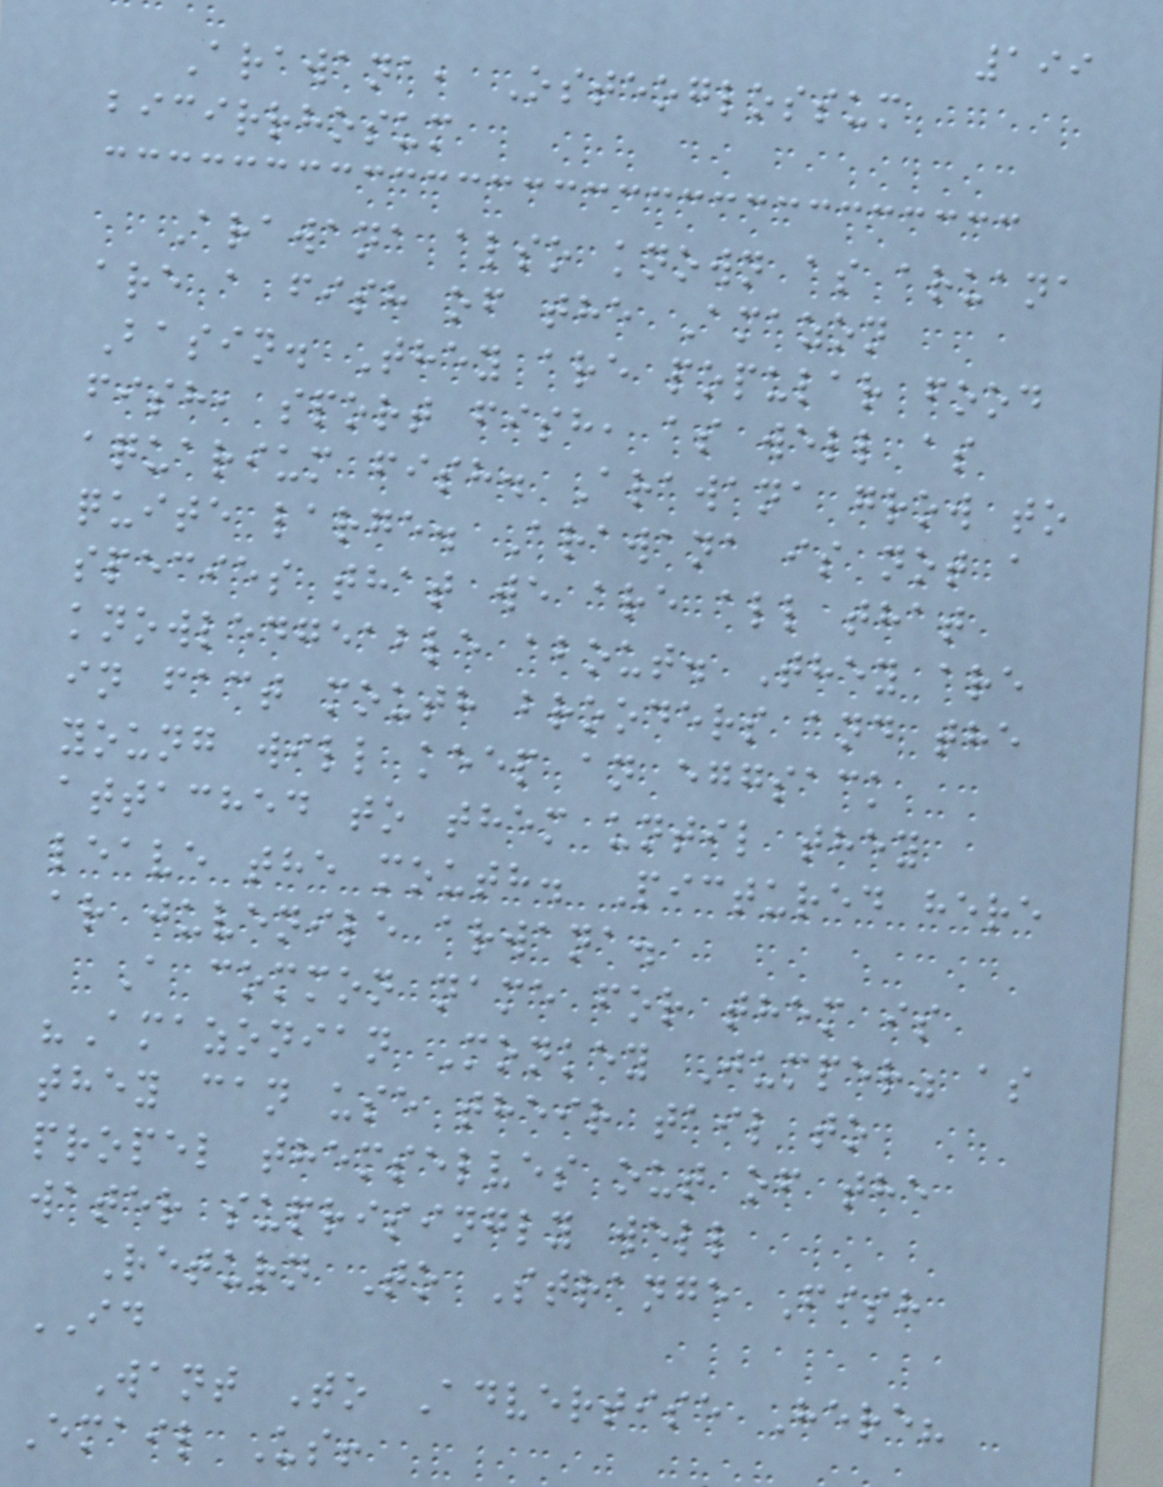199
Arawana, Osteoglossum
bicirrhosum
Arawana also known as aruana
are a fish of the Amazon
Basin. They are popular food
fish, sport fish, as well as
aquarium fish. Arawana grow to
quite large. Arawana is not a
species that we are all that
knowledgeable about. They are
in fact mouth brooders and the
young will keep an eggsack
attached to them until they
leave the mouth. Pictured here
ar juvenile arwana.
A common name for them is
"Amazonian Monkey Jumper" as
they can use their tail to
propel themselves out of the
water suprisingly well
Return To Strange Fish
ID
Want To Advertise Here?
Email Us!
